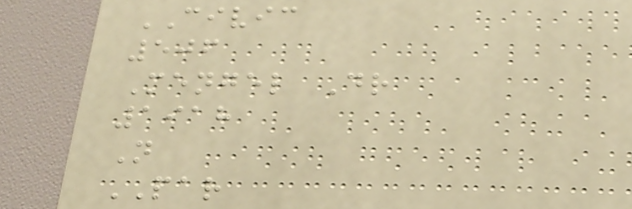CIVIC
506
Mengel Dr
1918
N
PAR
